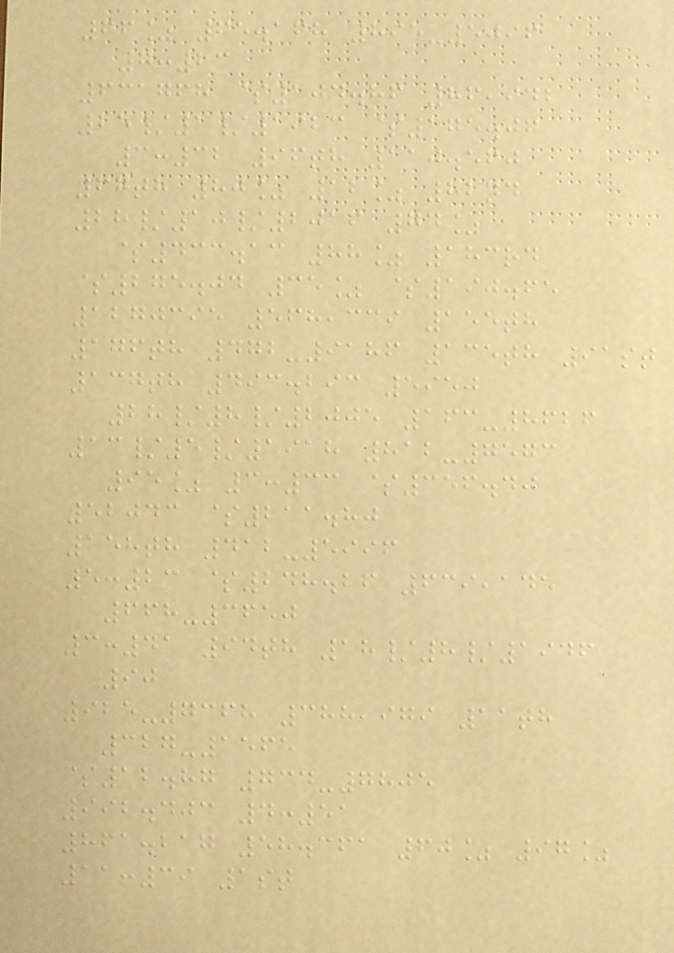66% 65.168 895-5096
7:23
631768 $104.86 86,942
25/1/1923 $175.06
3:32 96th 110.560
67th 80% 12% 82nd
28/10/2016 74%
$433.13 88% 183rd
$275.04 35% $190.65
1270395 568,339 155th
176th 472-9186 135th 91st
137th 493.293 5950
28/8/2005 163-8626
13/5/1918 812-7573
95% 3:33 $356.40
52043 $211.80
158th 412-5996
5:23 $248.26 639,145
668-3650
3:41 94th 18/8/1946
90
925-7368 388,979 11th
327-1565
$12.87 734-7805
992.403 4:51
861.217 58.361 60% 97%
11:39 1st
